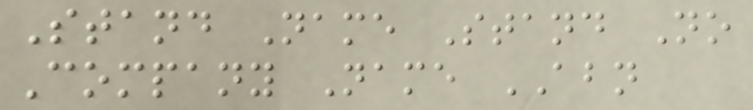Stand Name Stand No
Company Name ABN
